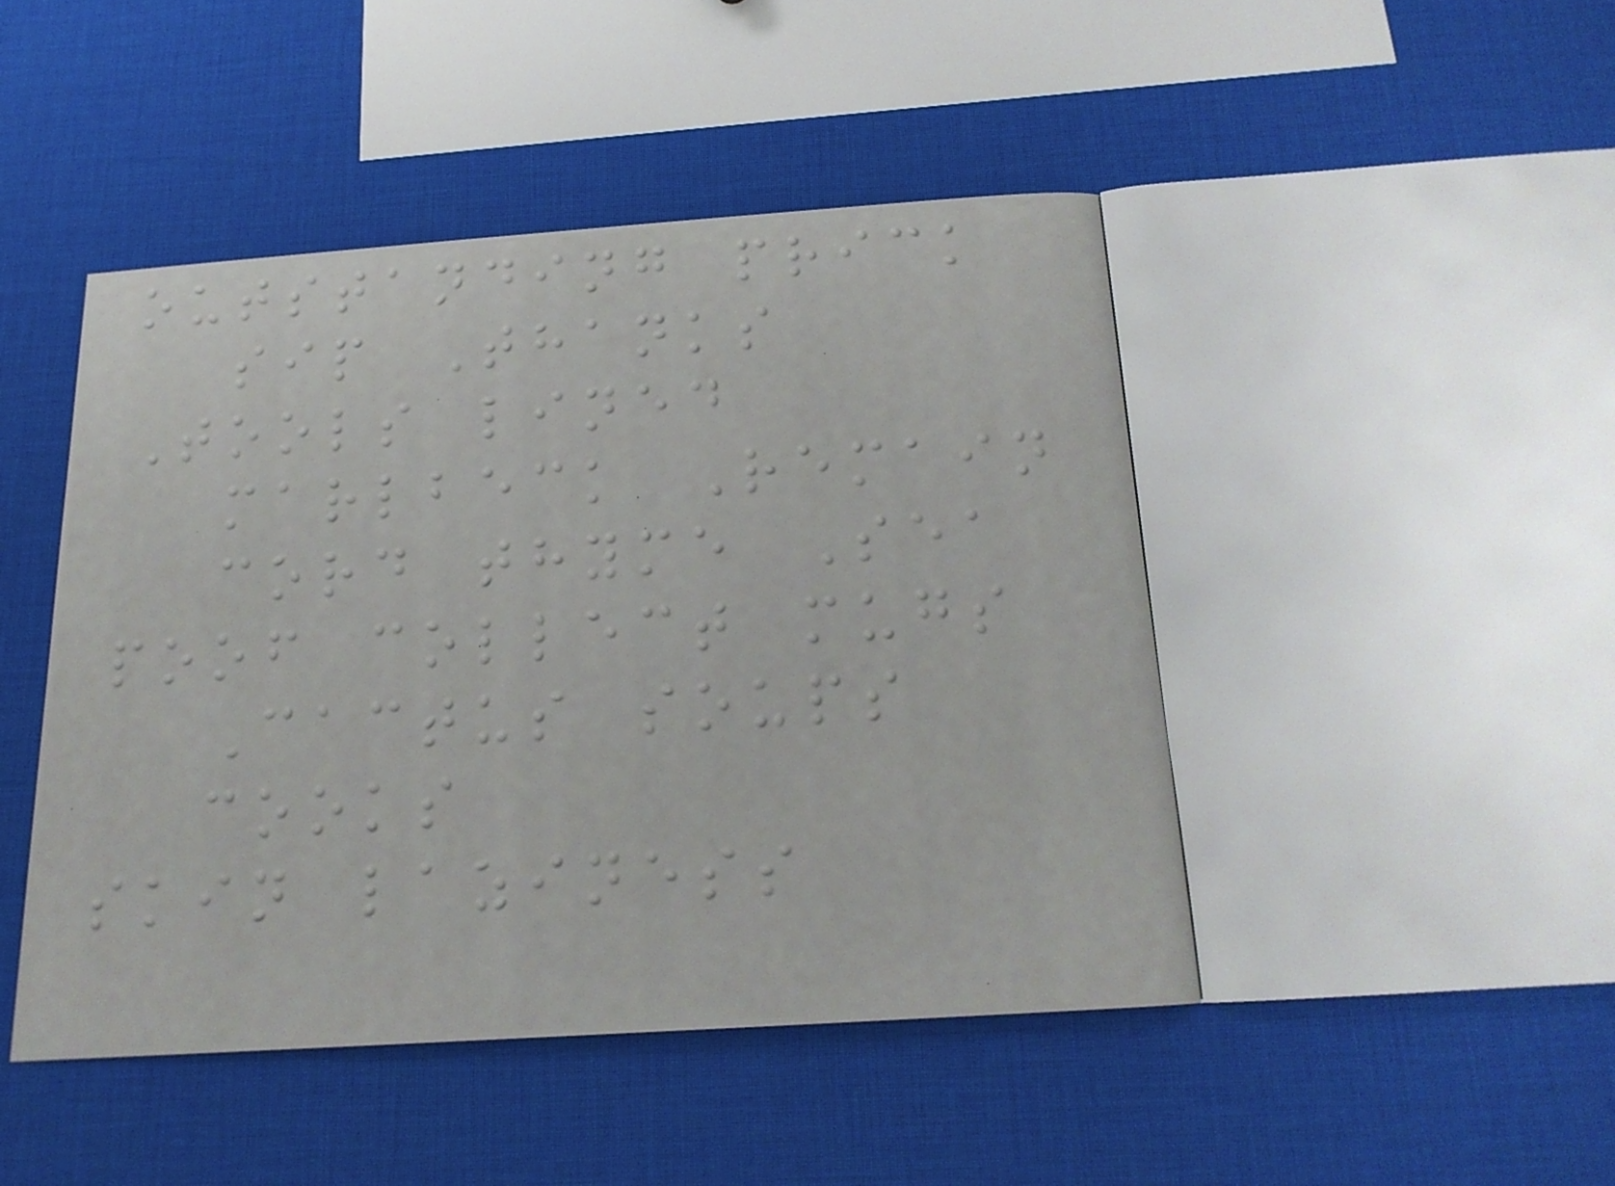outstanding prick
sip Thanks
Tools lined
marlbeck Remain
cord thyme Sea
poof collect mugs
Cactus soups
cooks
skin laziness
